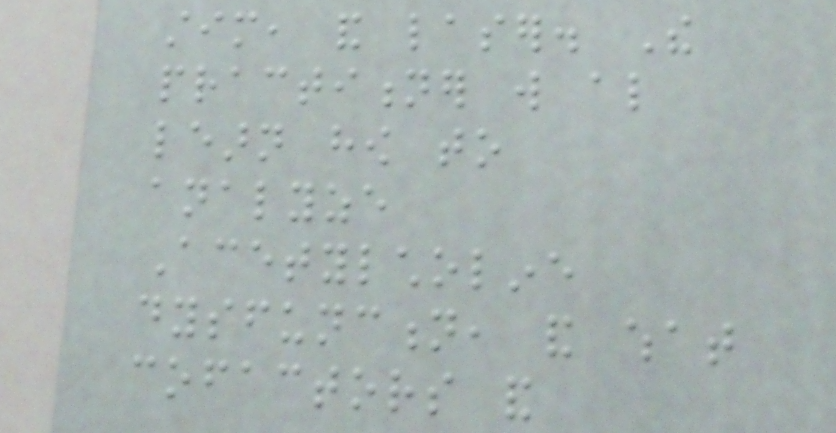stim, and laser. The
practitioner will also
learn how to
analyze
Acetylcholine
dysfunction, and what
cofactors and
